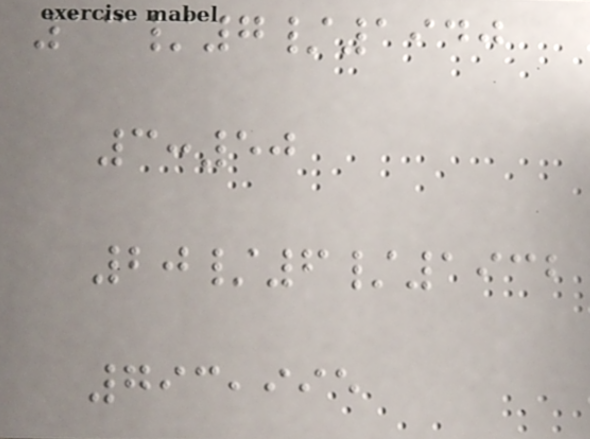13/7/1940
3:50
20/6/1932
793,995
